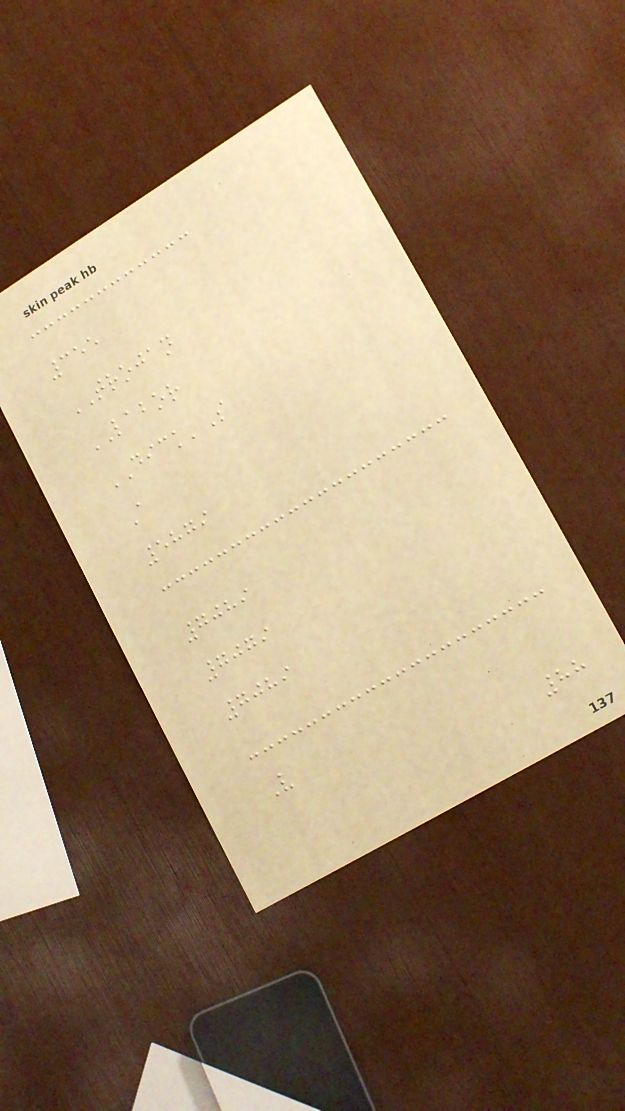355
TROJAN
LABOR
DICK'S
A
5879
7089
7079
7089
V
88
